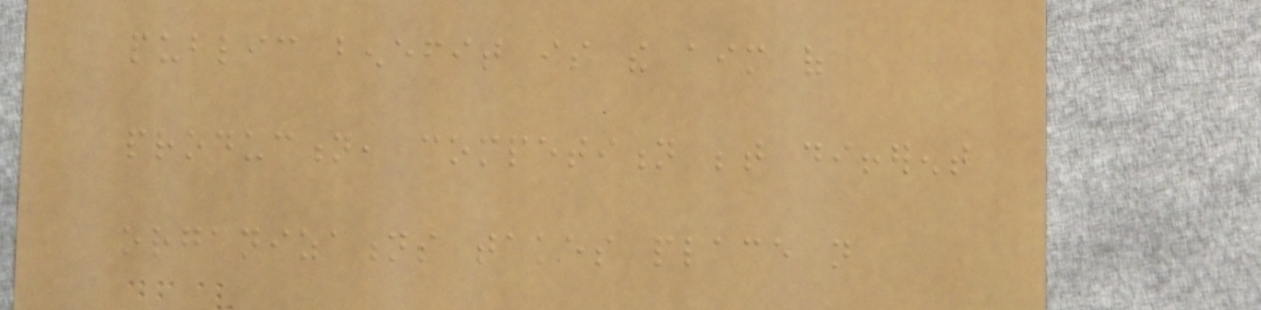public benefit is the aim of
production, competition between different
organizations takes place not
